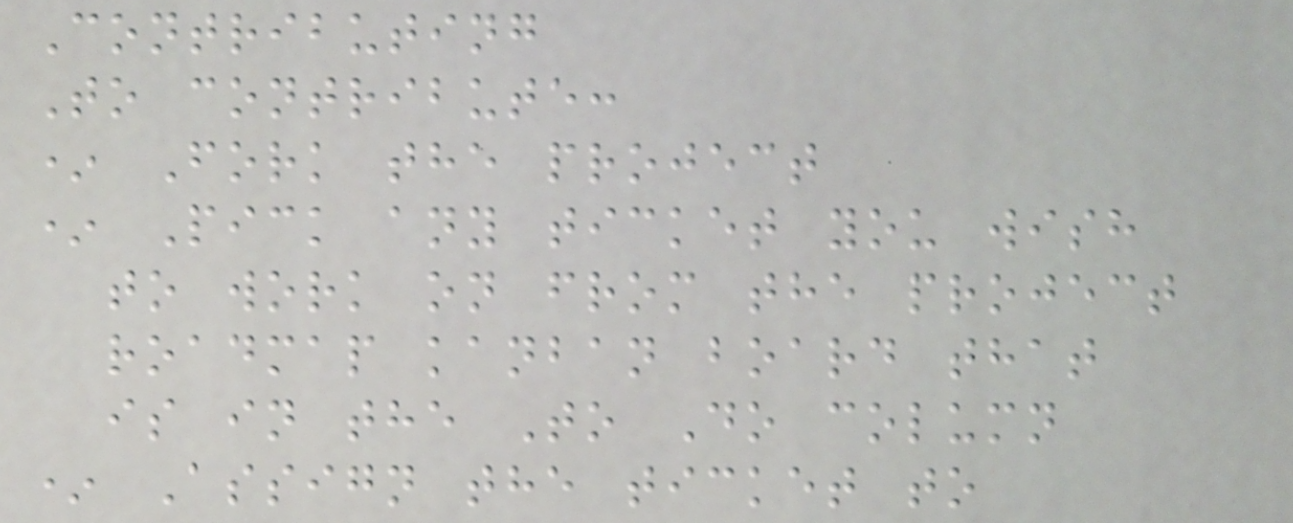Contributing
To contribute:
* Fork the project
* Pick any ticket you wish
to work on from the project
roadmap kanban board that
is in the To Do column
* Assign the ticket to
